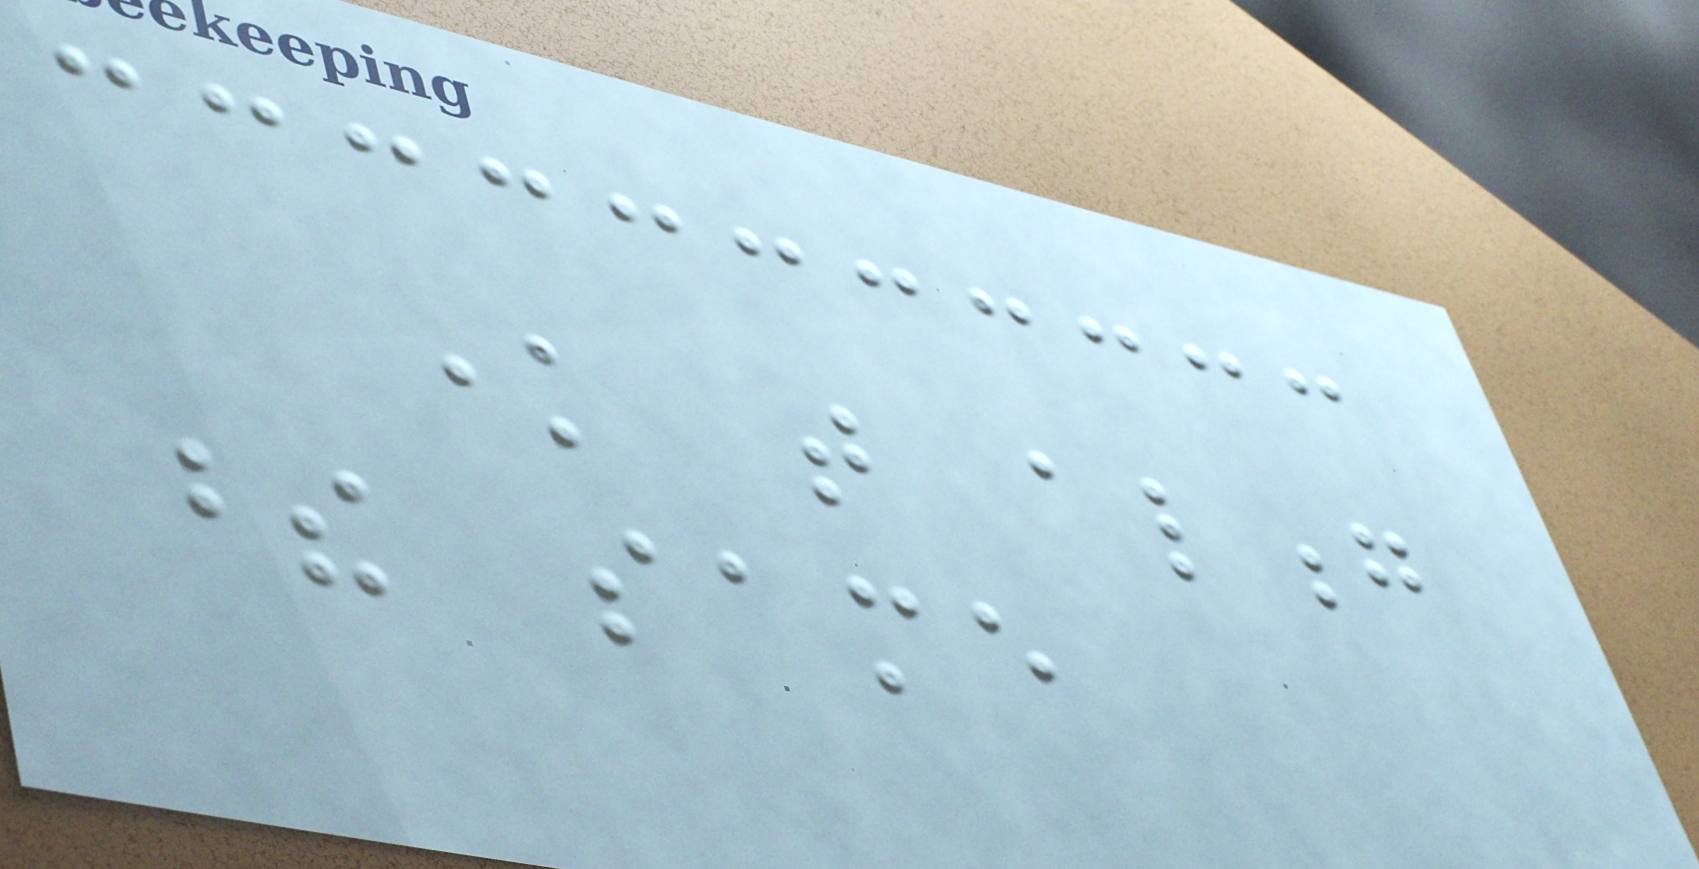know that along
these same
